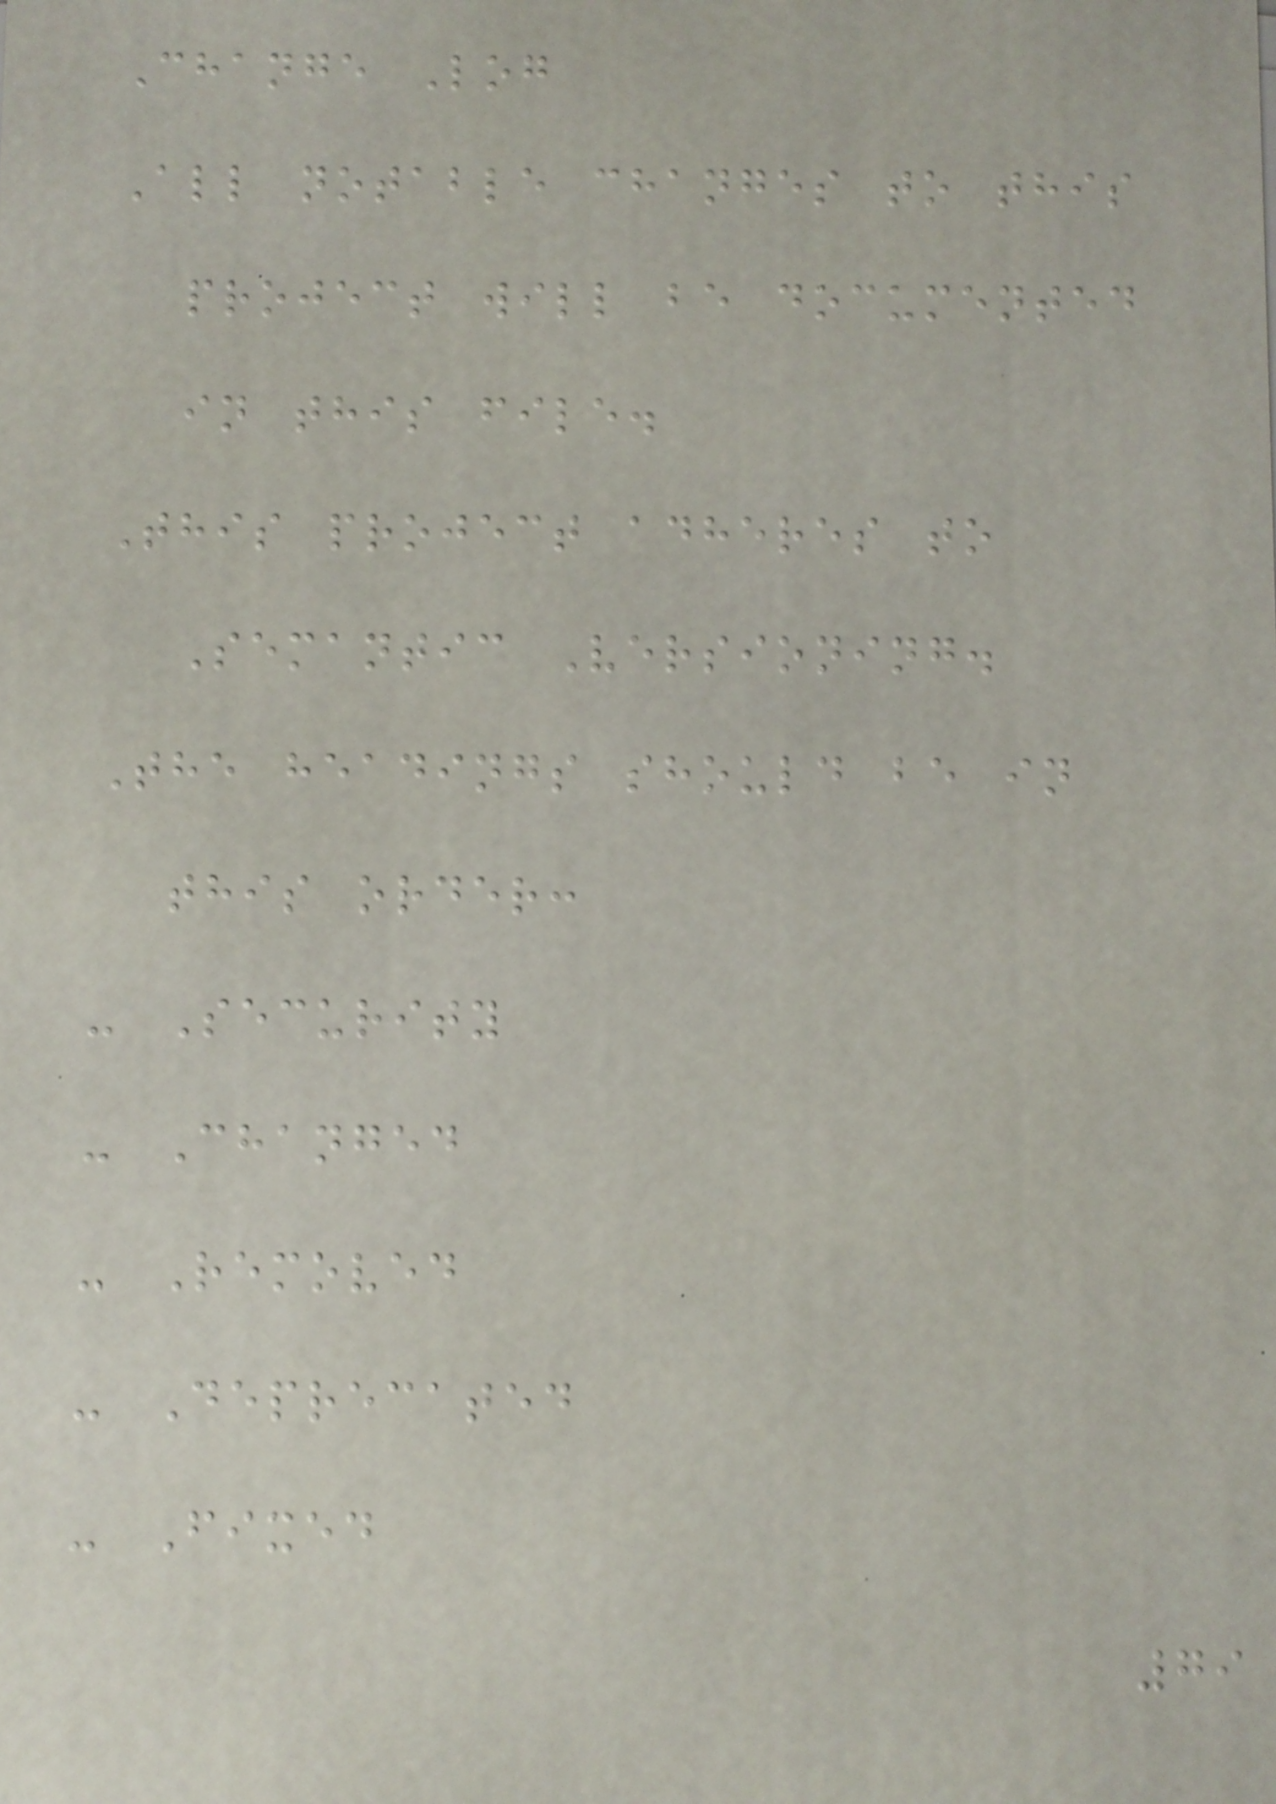Change Log
All notable changes to this
project will be documented
in this file.
This project adheres to
Semantic Versioning.
The headings should be in
this order:
- Security
- Changed
- Removed
- Deprecated
- Fixed
79
